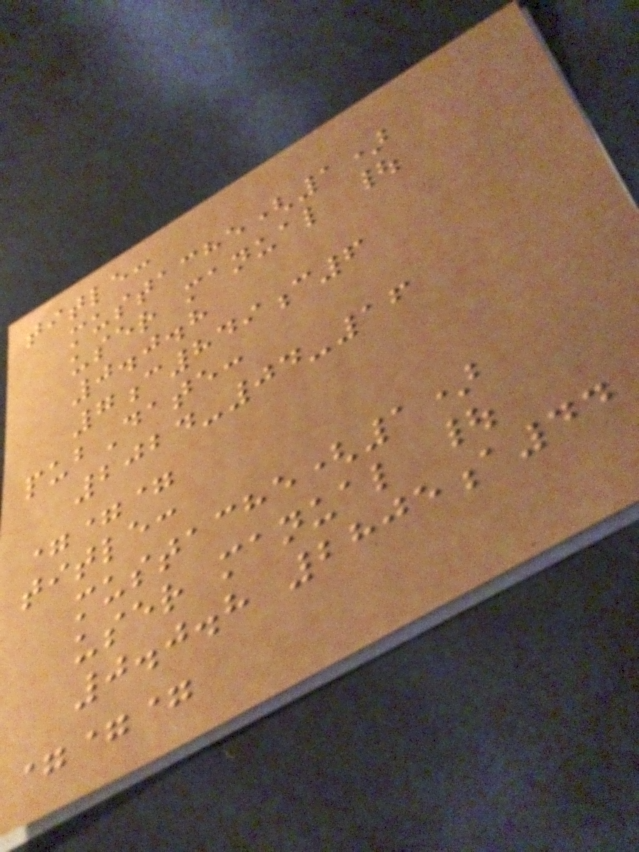title:
mustache(1)
user manual |
0.0.8
7c849c6
pubDate:
2024-04-16
===
title:
mustache(1)
user manual |
0.0.8 2805a44
===
